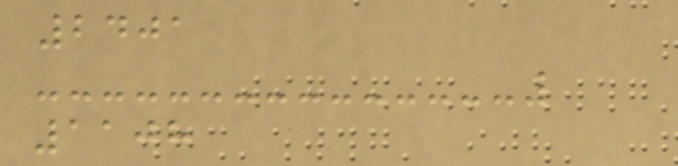2401
1108
